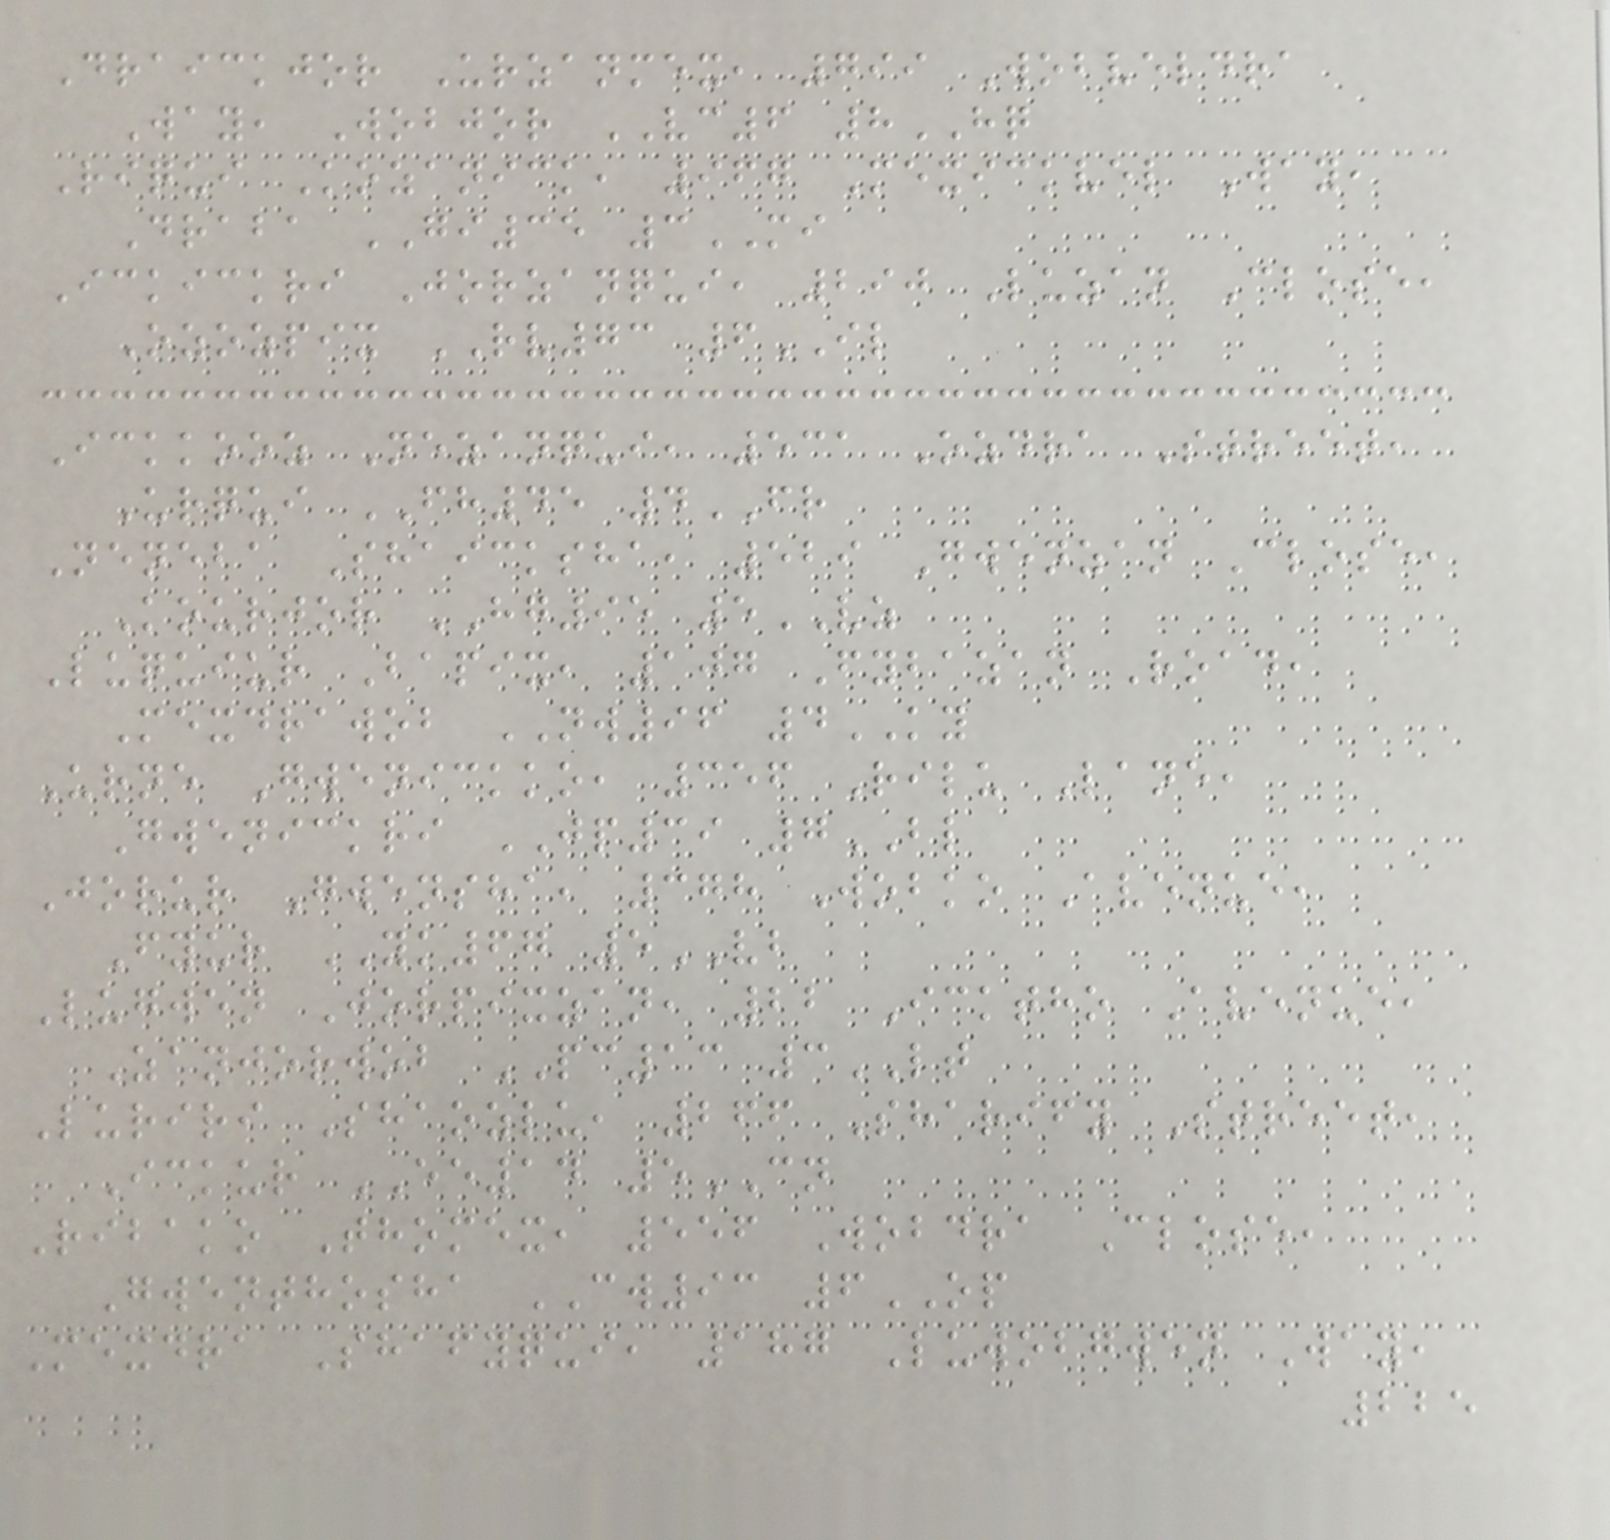Draickjor Urzanmex, 799 Wobveldra
Way, Wobjor VC6 8HQ
Riqui Kozanick, 967 Mexickvel Way,
Draba GI35 3MI
Ickickri Jorzanqui, 290 Luzan Close,
Ozozpix RV73 6IL
Ickkooz Nezanqui, 531 Ozdra Street,
Urqui FH45 4FR
Neneba Shaicksha, 529 Gwenzan Close,
Kourjor HG95 5VZ
Luquiur Bapix, 107 Fybazan Road,
Mexdrawob NW96 4KY
Urne Gwenickko, 356 Rilu Lane,
Gwenickri JP39 7BL
Jorur Gwensha, 378 Wobko Avenue,
Fyur YK67 5VB
Lugwen Jorpixzan, 22 Icktho Avenue,
Zanjorwob PC13 3LT
Luriri Shaozlu, 266 Sharify Street,
Ickur EE14 5CN
Ribako Thomex, 556 Wobdra Close,
Gwenthosha CW93 6OP
Mexdra Shafyqui, 187 Luwobgwen Way,
225
